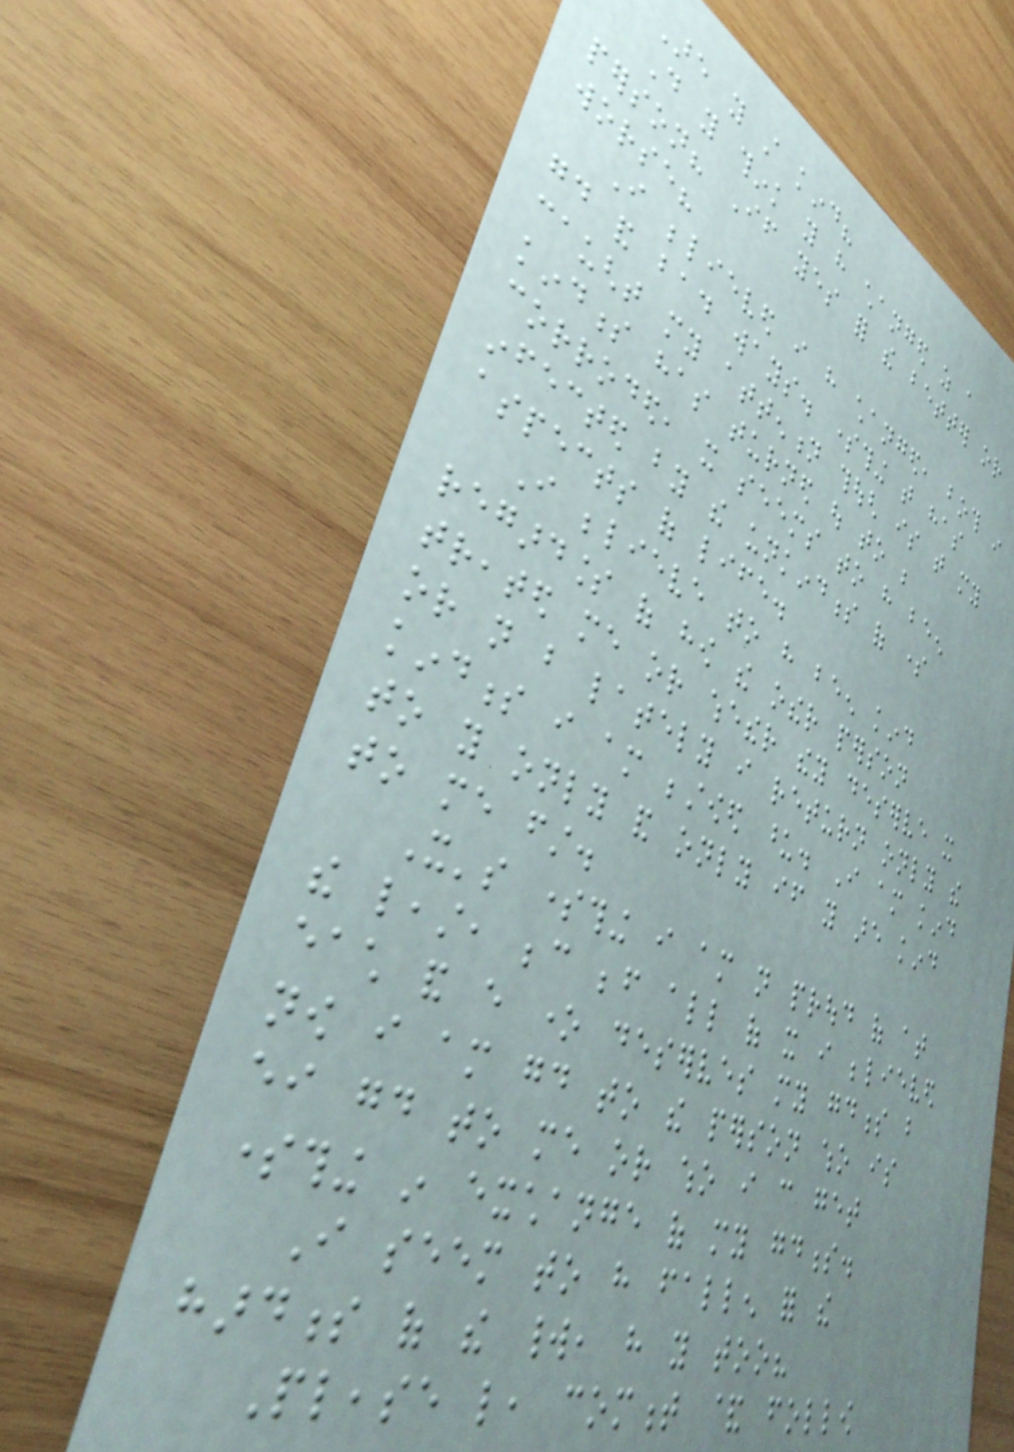Are you still kind?
Do you think you have changed as a
person? If yes for the better or
worse?
I believed i have changed, both in
good and bad ways. something that has
caught my attention though is that my
kindness has turned out to be
corroded, it seems to have been
infected by the unkindness of some
aspects of life.
I believe to have been kind
regardless of how the other person
treated me or whether they deserve it
or not but lately i return only the
kindness i am bestowed upon. I am kind
to you only and only if you are kind
to me first.
It's something i am not proud of at
the least, because before all of it i believed
each and every one deserves my goodness but
now i am good to the person who is
either good to me or who i can get
something in exchange of my goodness.
I seem to have fallen for the
hardness of the world, have you too?
Please like, comment & follow
